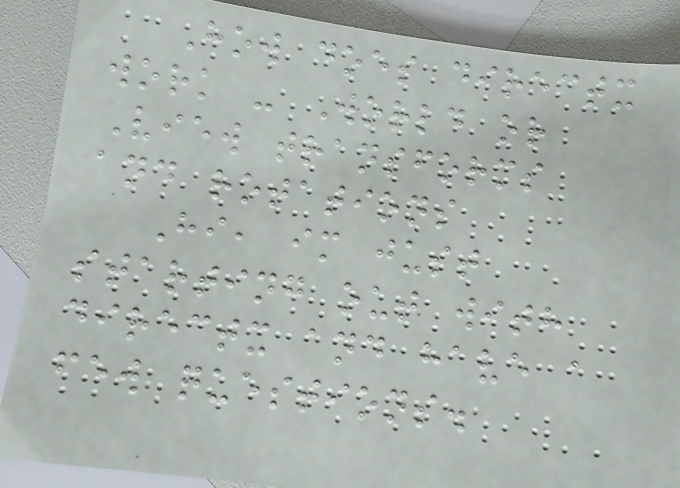How does directx
work - World or
View transforms
and rotations
Hi, im just
starting out with
directx and have a
few questions.
